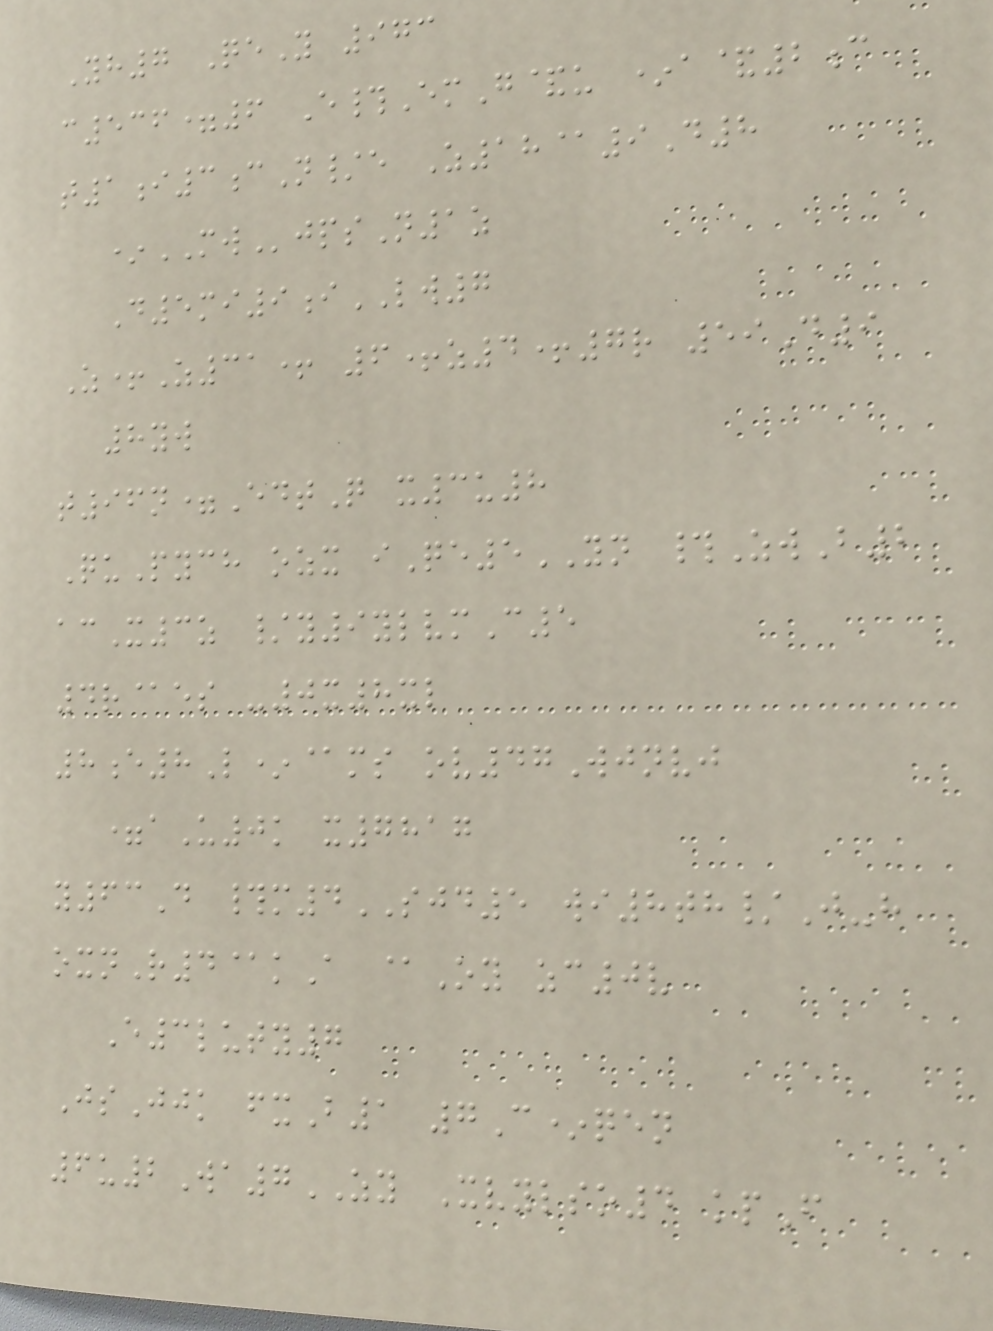Yh7 QeY 973
c536=6 E#EmG&u *a&2c
t1i3cN/e Z18@9D8
*MWjpsN1z
D5mi9iLW7
Z+Z31+ 6+z4+7r 59D9
8yw
t96n=EdtQ x3u8
QuPych ozx iQe5YN #ZwB2
acX3z /y9ylvmC5
4r@es -0x8xl
8e8L*@ms ov47Wjnvj
=aU0k x7817
y63D #m4SJD5 wi8th/J-h
oxnR4@kA @Oy zc0v
E3luty7
JsJjk fxB1 7C*qen
6u2Wa7ZY Xvylso4 kpF
